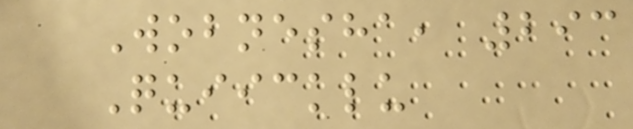Wobnesha, 293
Quiicklu
